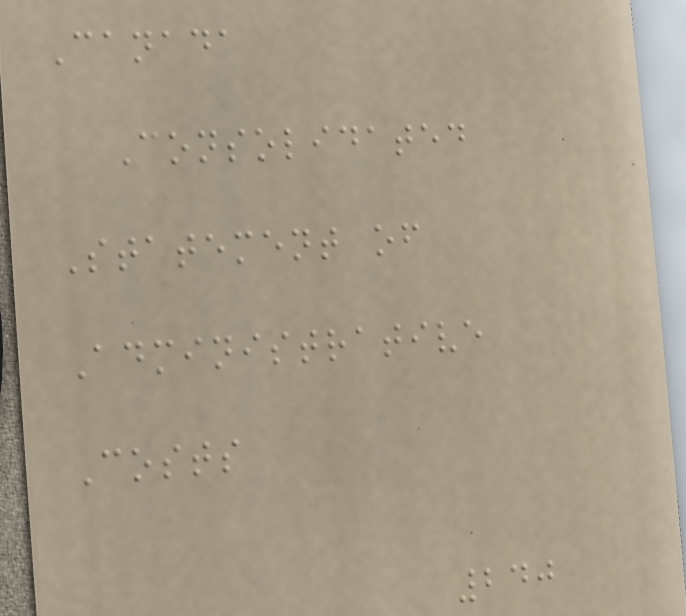Canada
Consolidated
Statement of
Administrative
Costs
240
